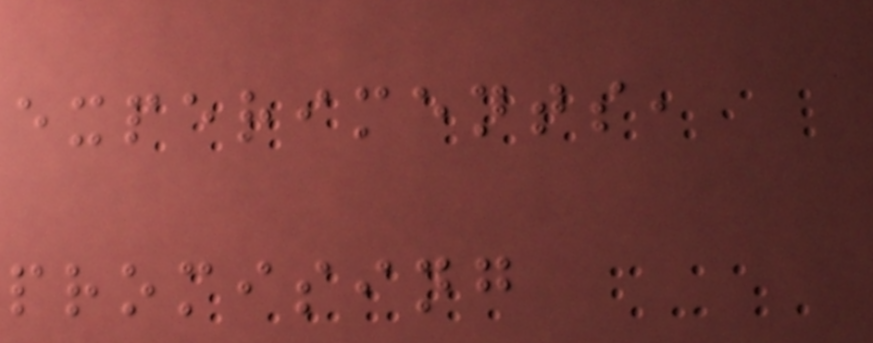experiments,
promising
